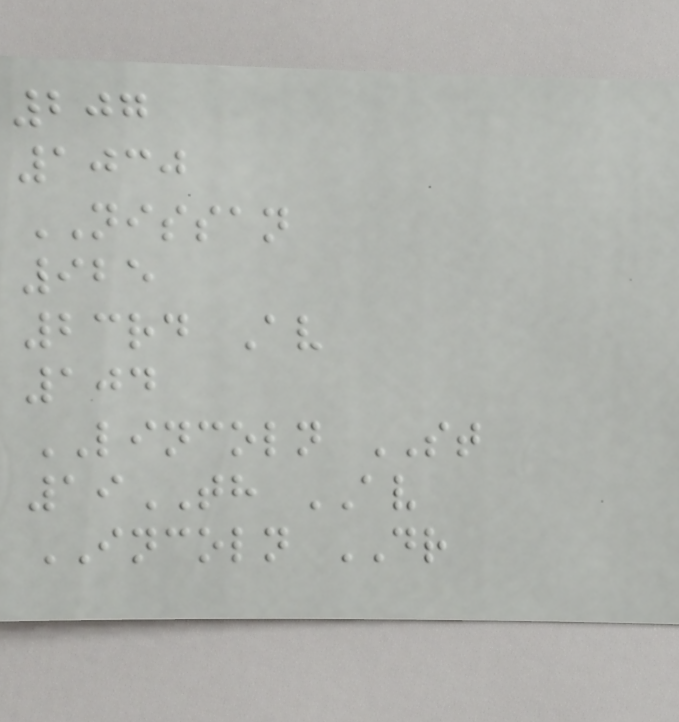207
1030
NISSAN
925
23rd Av
104
LINCOLN ST
19TH AV
INCOLN DR
